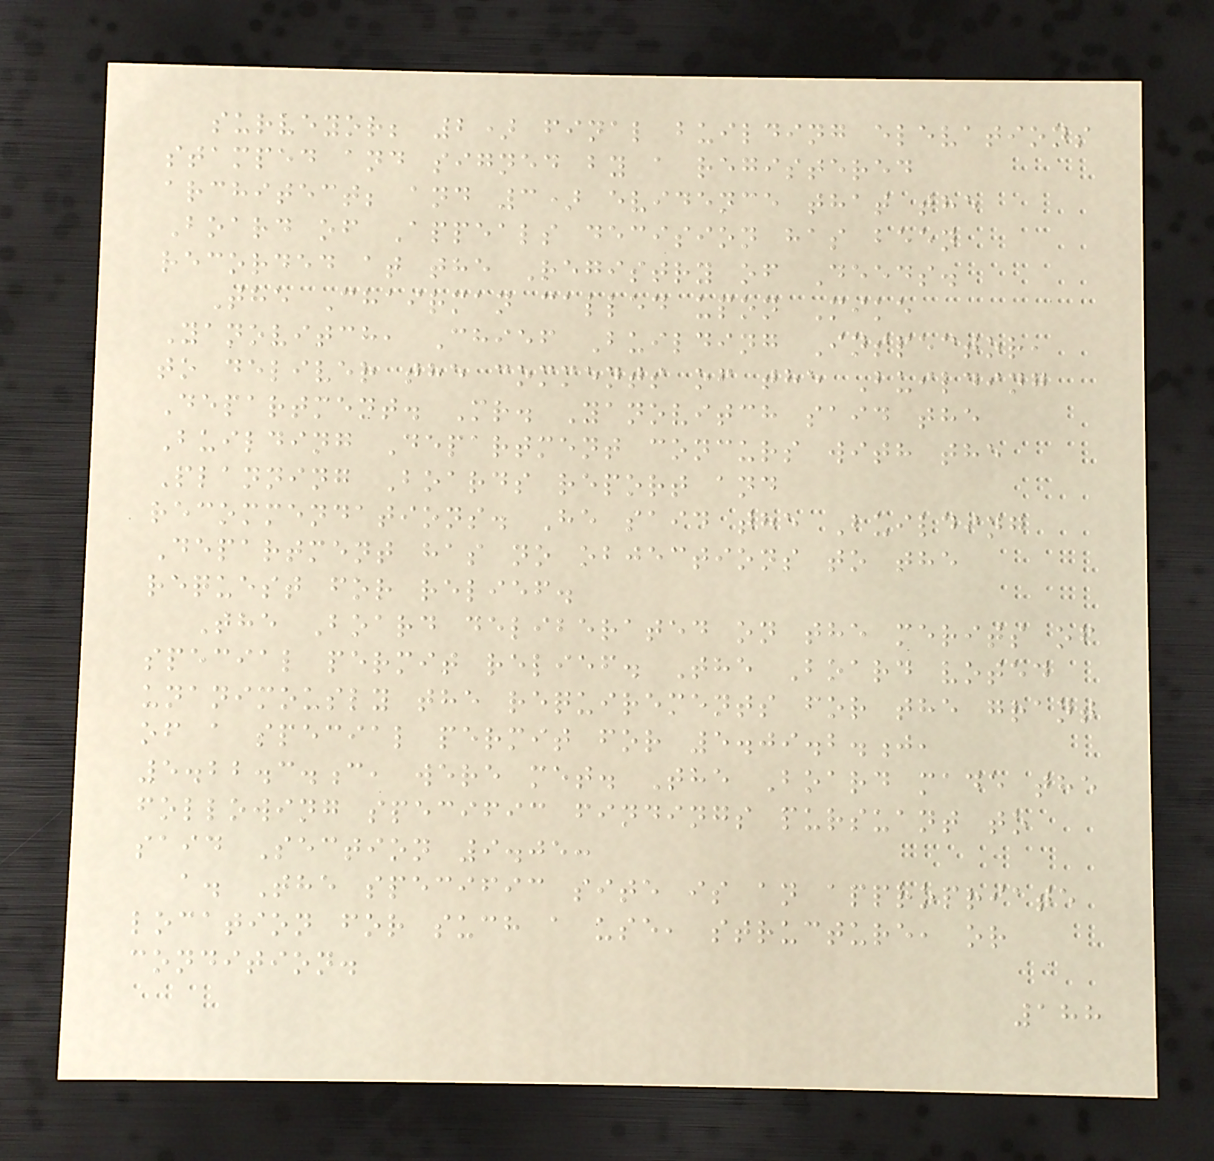surveyor; 2) final building elevations
stamped and signed by a registered
architect; and 3) evidence that the
Board of Appeals decision has been
recorded at the Registry of Deeds.
The Chairman called upon Mike
Yanovitch, Chief Building Inspector,
to deliver the comments of the Building
Department. Mr. Yanovitch said the
Building Department concurs with the
Planning Boards report and
recommendations. He said the Building
Department has no objections to the
request for relief.
The Board deliberated on the merits of
special permit relief. The Board voted
unanimously the requirements for the grant
of a special permit for 5.09.2.j,
5.22.3.c, were met. The Board made the
following specific findings pursuant to
said Section 9.05:
a. The specific site is an appropriate
location for such a use, structure, or
condition.
188
